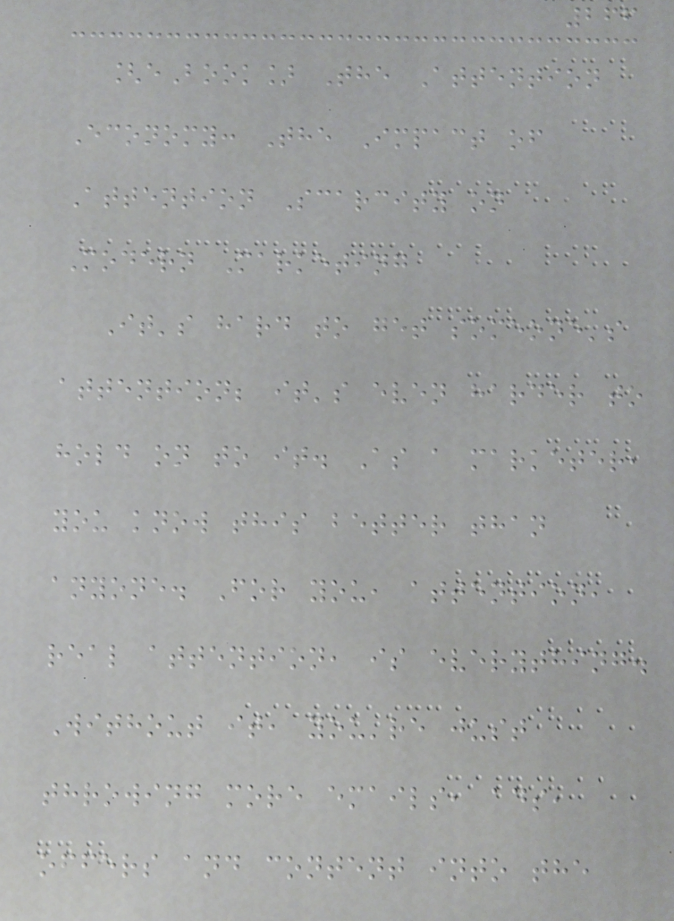266
[eBook] The Attention
Economy: The Impact of
Attention Scarcity on
Modern Marketing
It's hard to get someone's
attention; it's even harder to
hold on to it. As a marketer,
you know this better than
anyone. For you, attention,
real attention, is everything.
Without it, you're just
throwing more emails, ads,
offers and content into the
